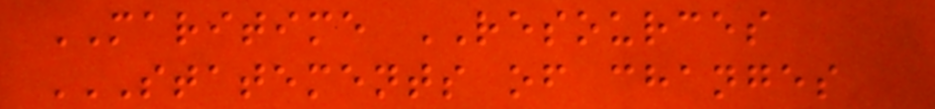MARITIME RESOURCES
STATEMENTS OF CHANGES
